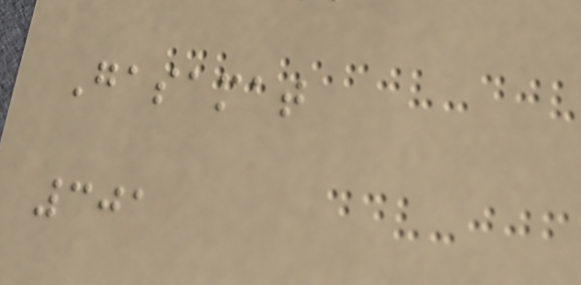Gasamat
301
